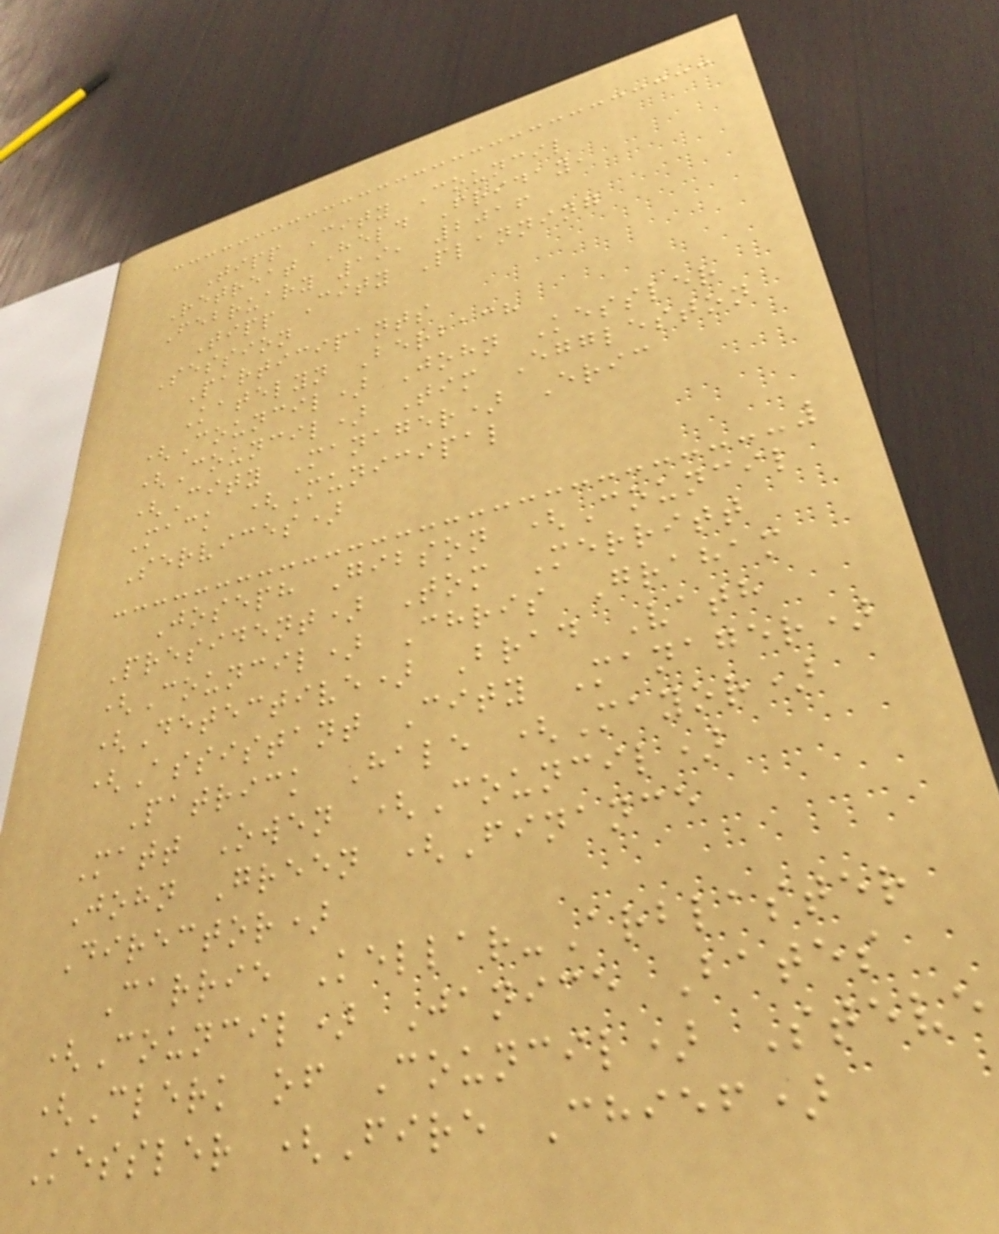Tipp City Council
Retreat Held Friday,
February 19, 2016
Tipp City Planning
Session
Participants
Katelyn Berbach
(Council) John Kessler
(Council) Tim Eggleston
(City Manager) Eric
Mack (Municipal
Services)
Joseph Gibson (Council
President) Tom Merritt
(Council) Chris Graham
(Detective) Brad Vath
(Assistant City Manager)
Patrick Hale (Mayor)
Matt Owen (Council)
John Green (Finance
Director)
Carrie Kellar-Arblaster
(Council) Janice Bates
(Clerk of Council) Steve
Kessler (Fire Chief)
